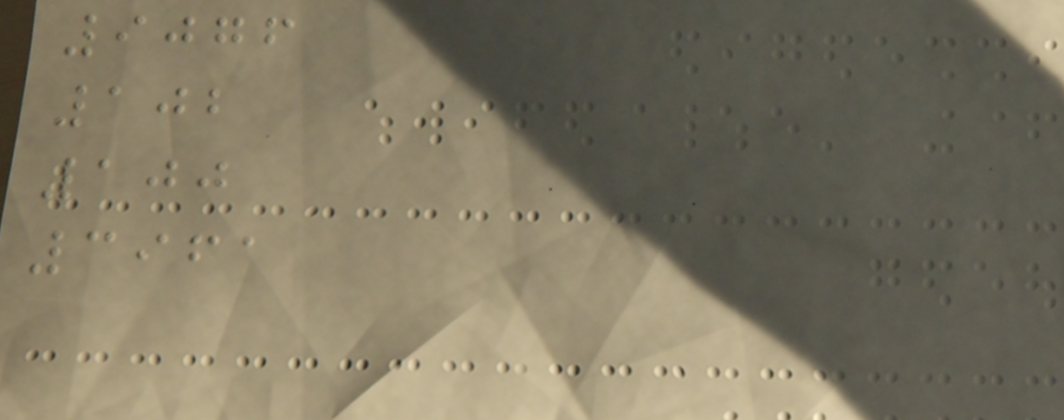9076
102
100
3961
